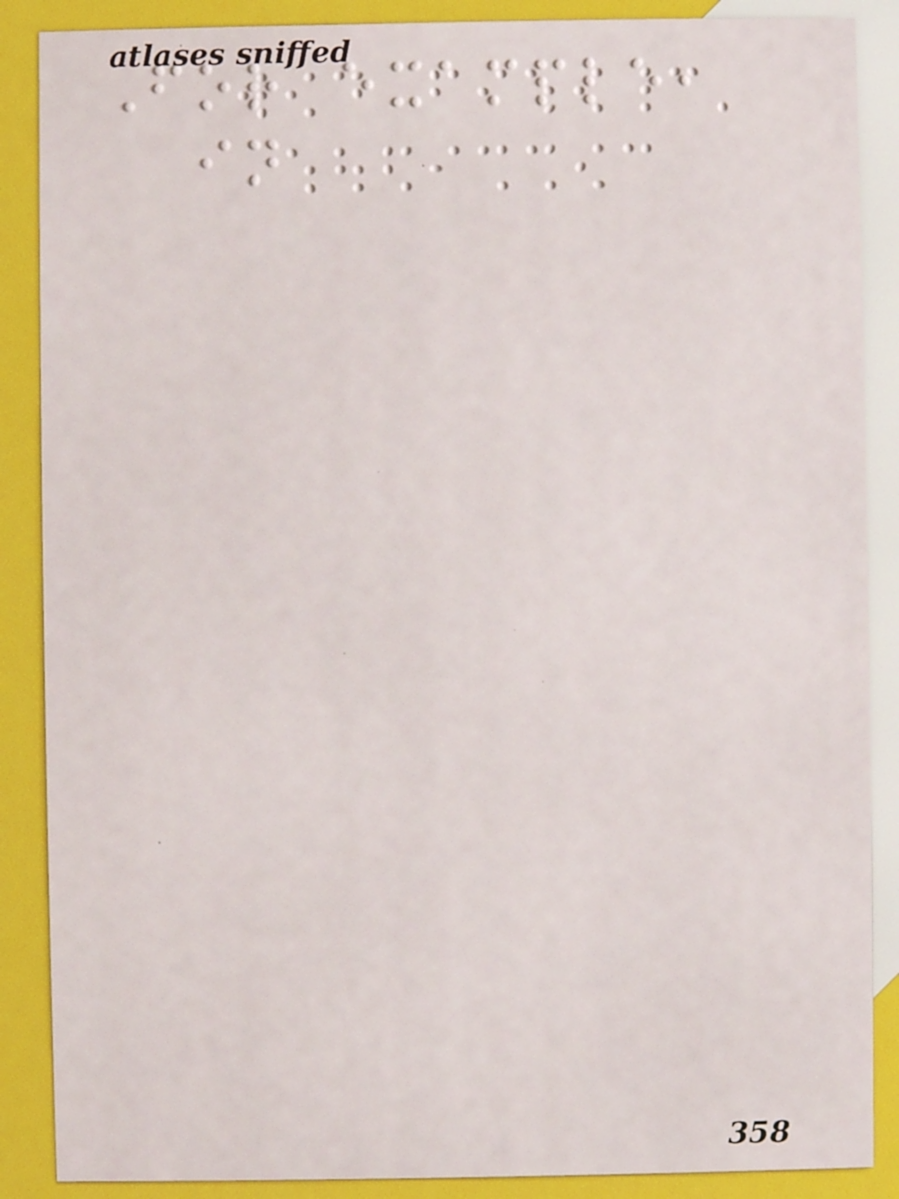For example,
in
